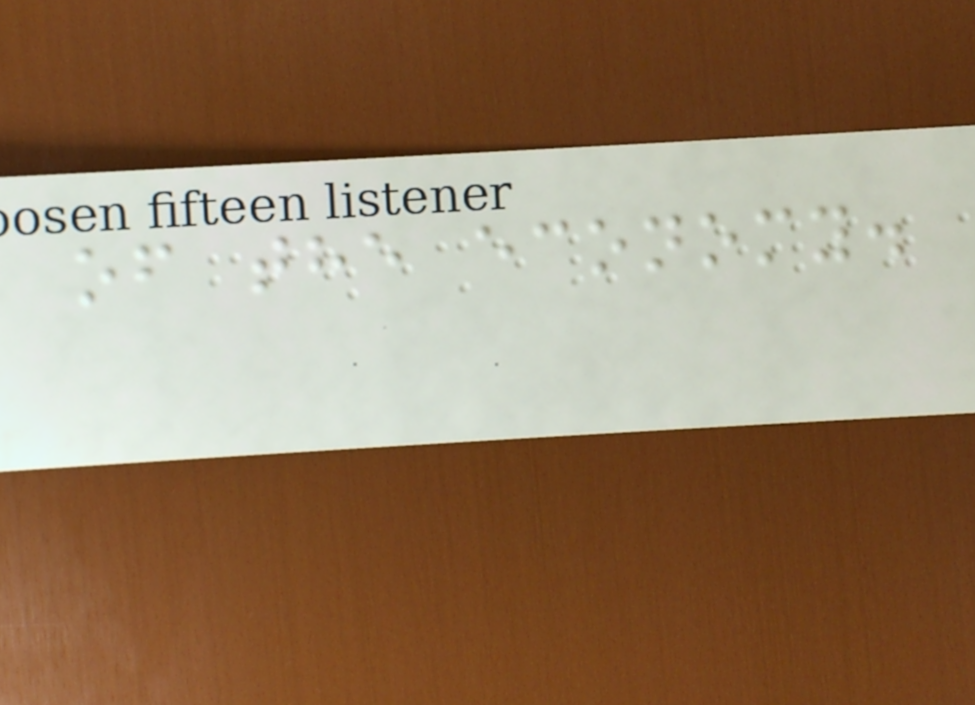of the economy.
